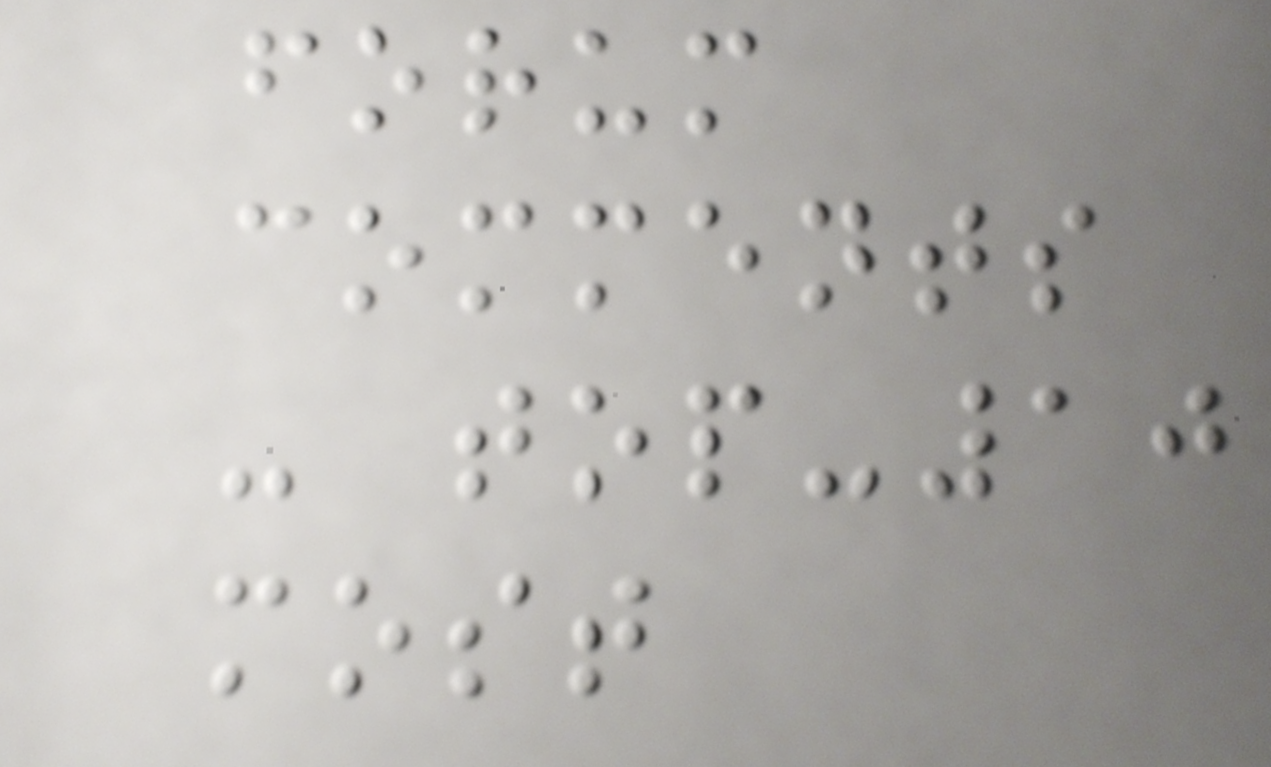forum
comments
- top-10
most
